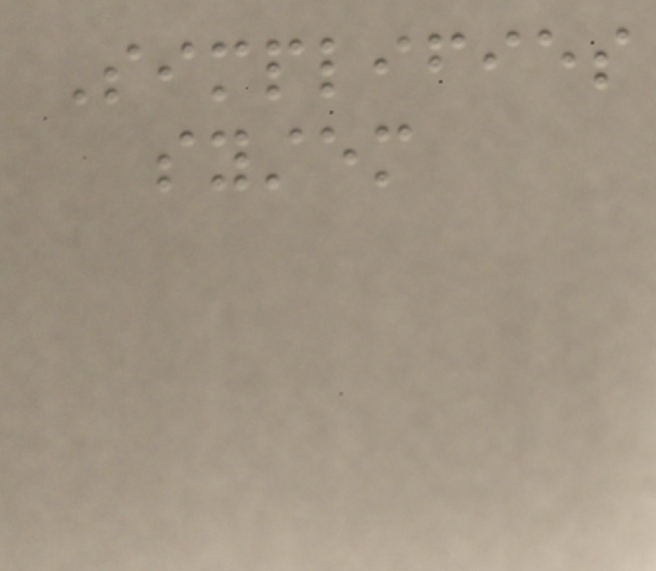Simplifies
system
